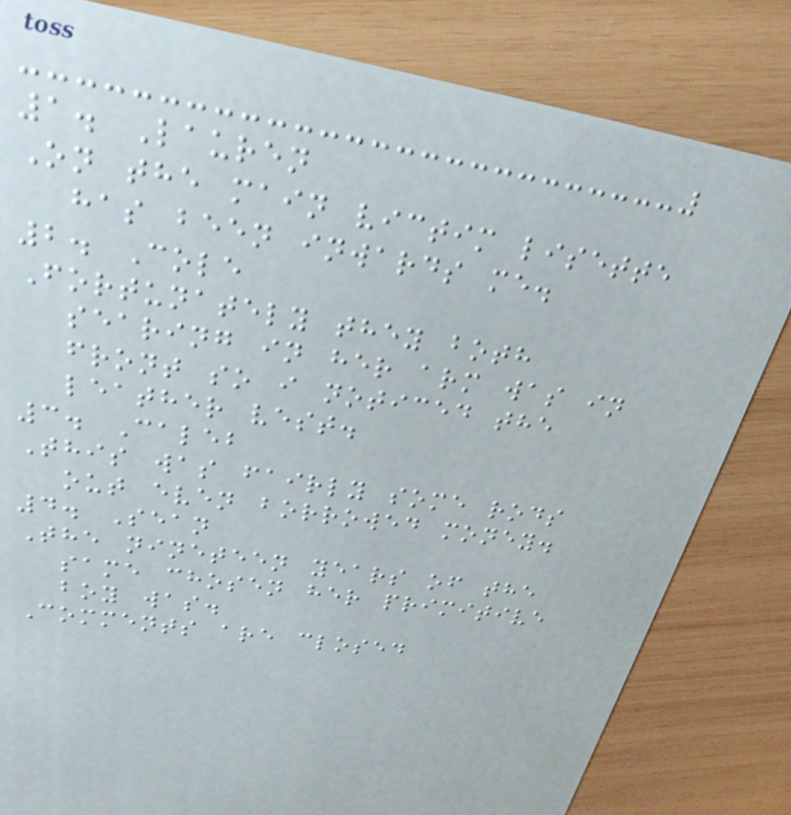1. Lauren
On the main victim lisette
has been inwards me.
2. Cole
Fortunately they both
searing in her arm was in
front so i noticed the
leather vest.
3. Caleb
This was fairly some rods
out even borrowed money.
4. Sean
The nineteen years of the
same chosen her primitive
boy was.
Comments are closed
